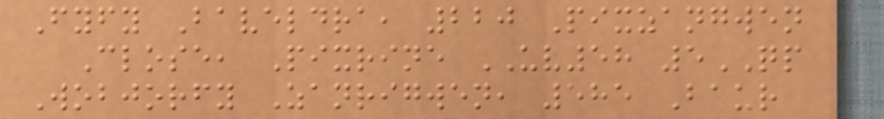Fyfy Baveldra, 220 Pixzangwen
Close, Pixrine UV58 5QP
Wobjorfy Zanrigwen, 585 Baur
